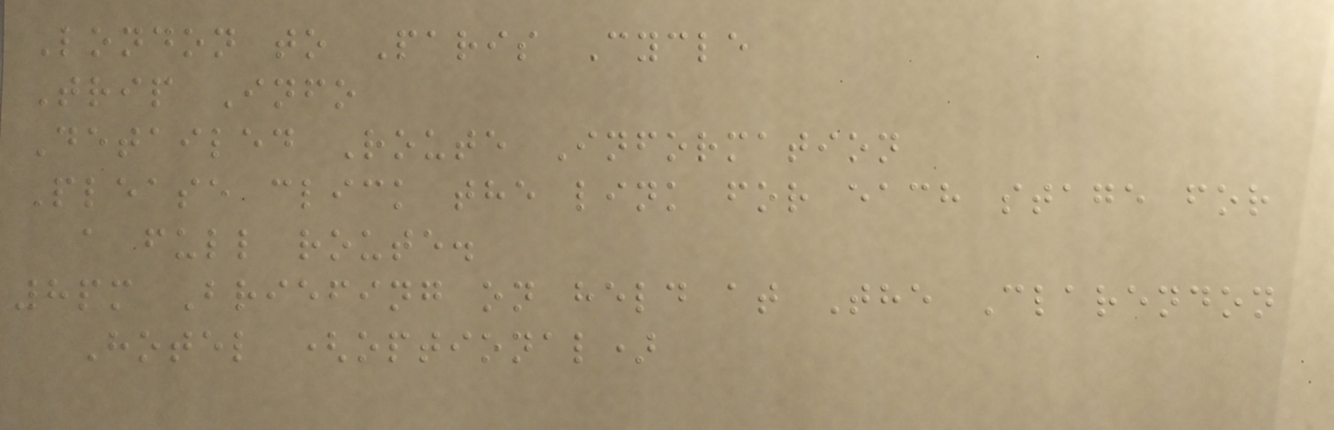London to Paris Cycle
Trip Info
Detailed Route Information
Please click the link for each stage for
a full route.
8pm Briefing on held at The Clarendon
Hotel (optional)
